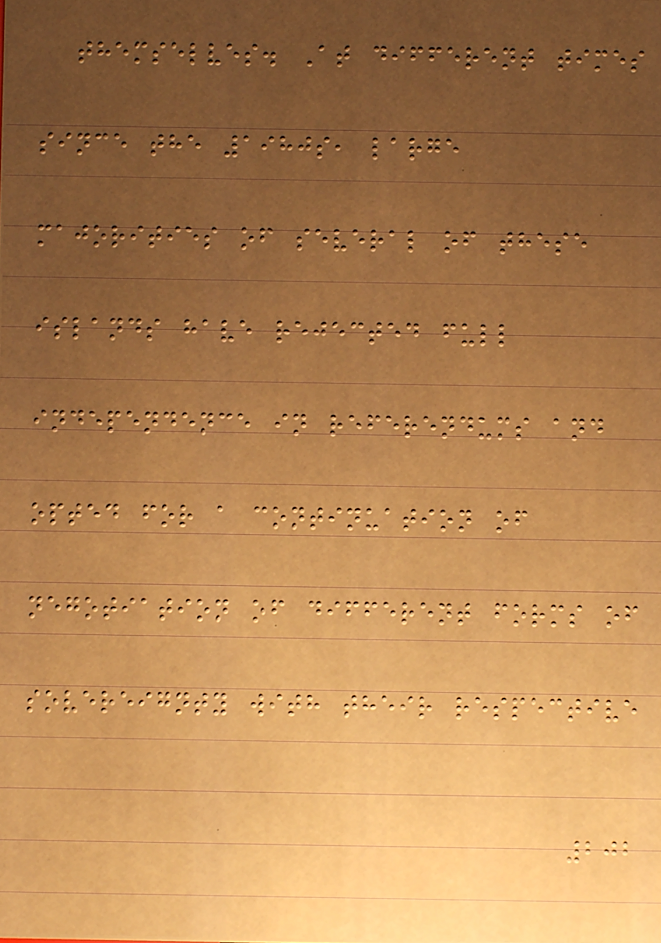themselves. At different times
since the 1980s, large
majorities of several of these
islands have rejected full
independence in referendums and
opted for a continuation of
negotiation of different forms of
sovereignty with their respective
202
